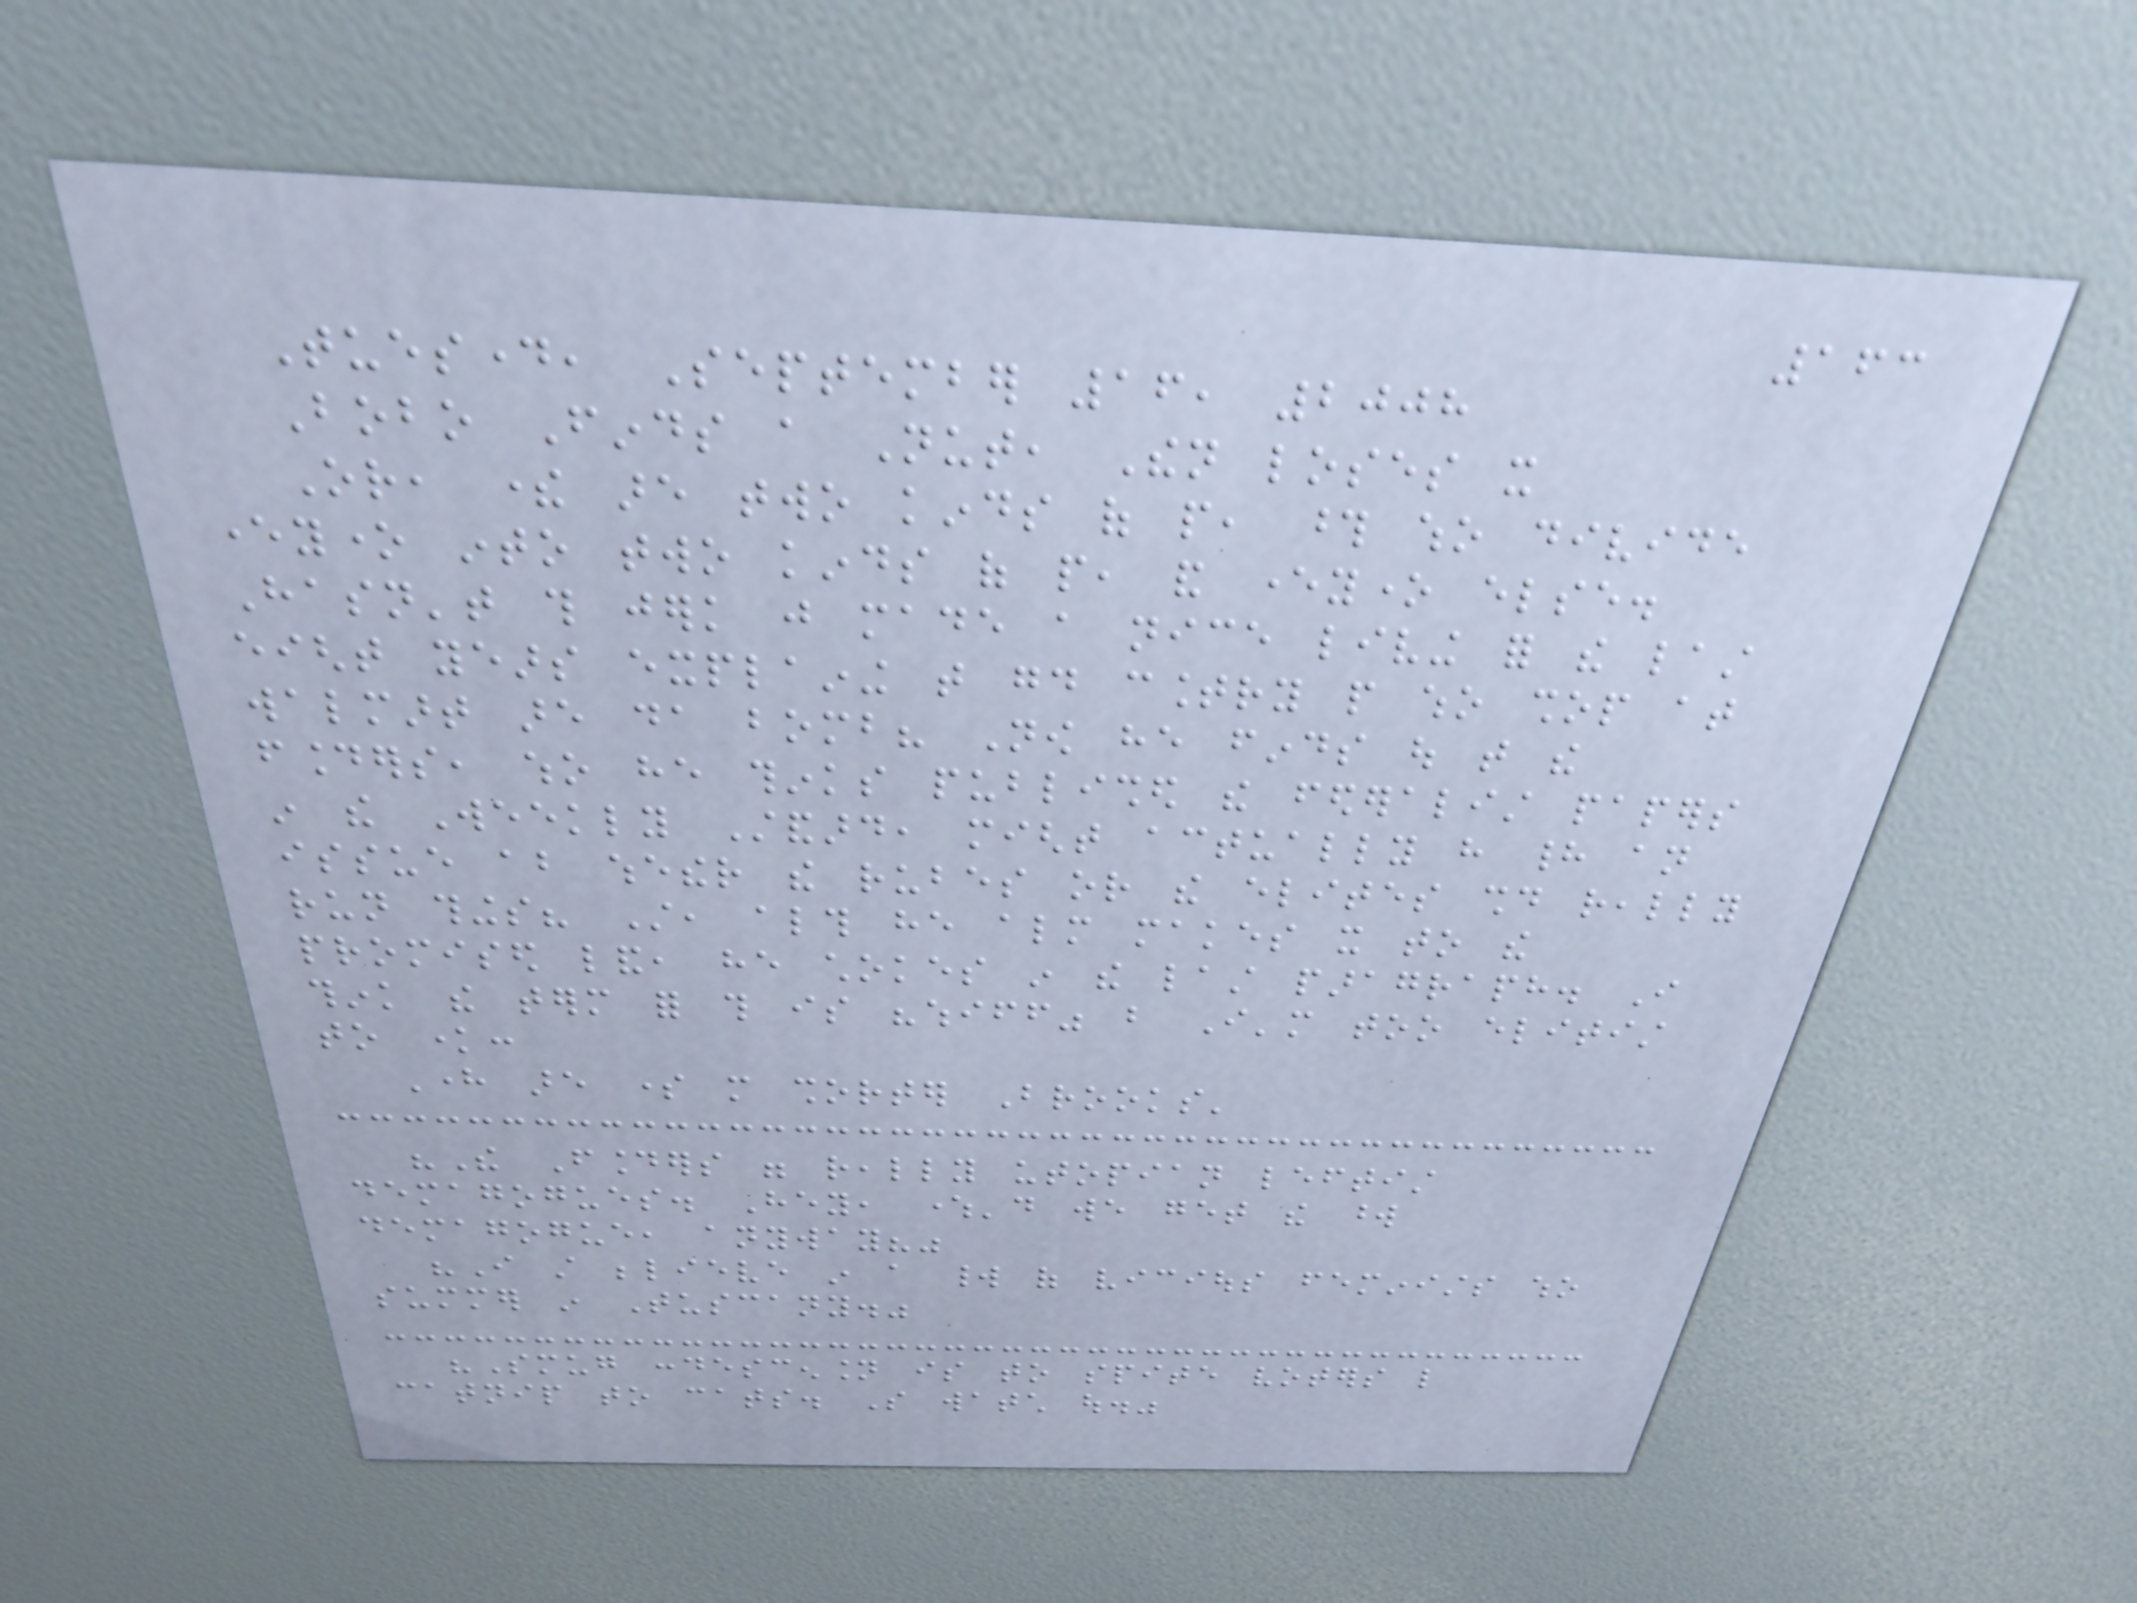163
Tuesday, September 16, 2008
Bobo Finds a Nut, Then loses it
Or, there are two kinds of people, those who divide
everyone into two kinds of people, and everyone else.
Hasn't this jerk just made a nice living for the last
eight years explaining that good country people who shop at
walmart are da bomb? Now he finds out that the
founders, who he thinks published the federalist papers
in the Weekly Standard, might actually have had an
issue about whether the rubes or the elites should really
run things? Still, although he almost makes it to the
promised land, he chokes in the last paragraph. I
think the term for this is "whiff" but I'm too elitist
to know:
Here are some more shorter Brooks'
"The Founders were really utopian leftist
demagogues. Hey, where'd we get the word
demagogue, anyway?"
"I still believe in a world of vicious feminists who
summer in Tuscany."
"Smug condescension is to spite voters like
catnip to cats. So watch out."
